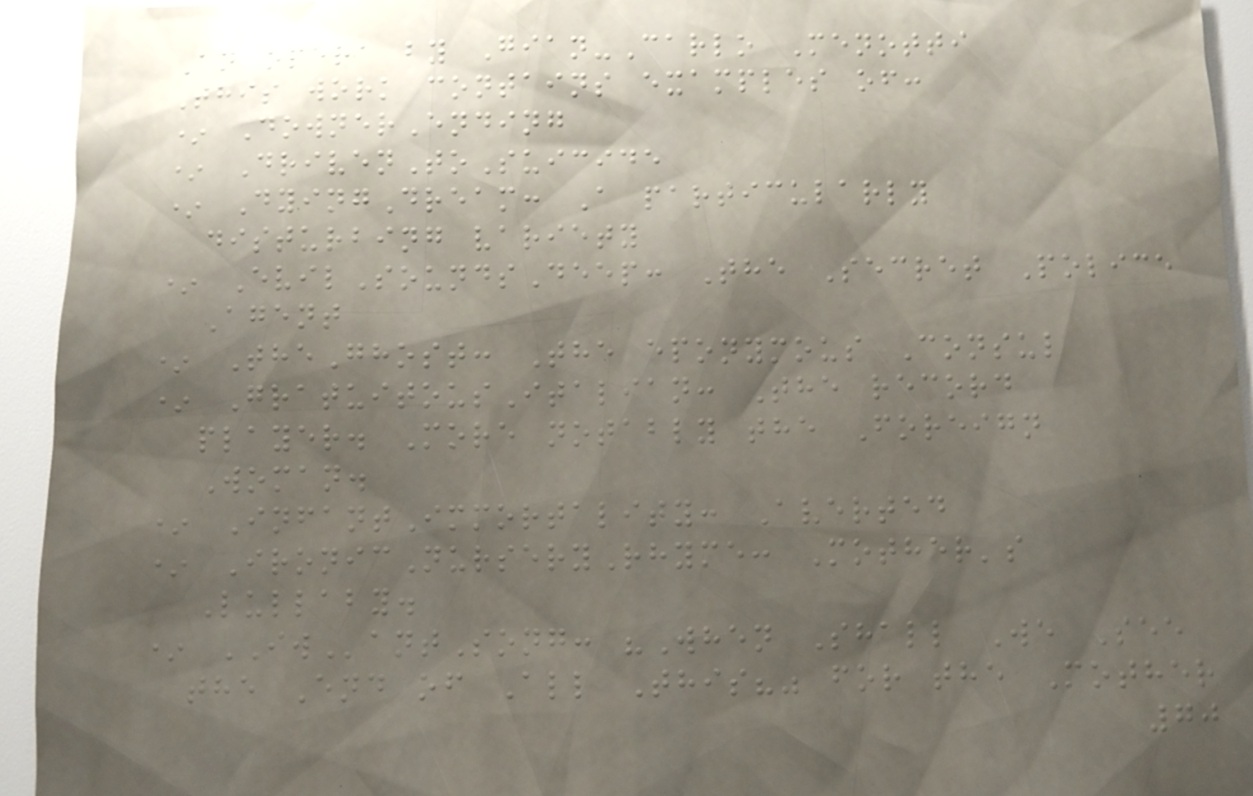An opera by Gian-Carlo Menotti
This work contains examples of:
* DownerEnding
* DrivenToSuicide
* DyingDream: A particularly
disturbing variety
* EvilSoundsDeep: The Secret Police
Agent
* TheGhost: The eponymous Consul
* GratuitousItalian: The record
player. More notably the Foreign
Woman.
* InfantImmortality: Averted
* IronicNurseryRhyme: Mother's
Lullaby.
* IWantSong: "When Shall We See
the End of All This?" for the Mother
70
